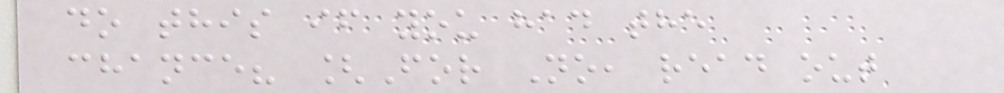do this if you had the
chance? [For No, read out
